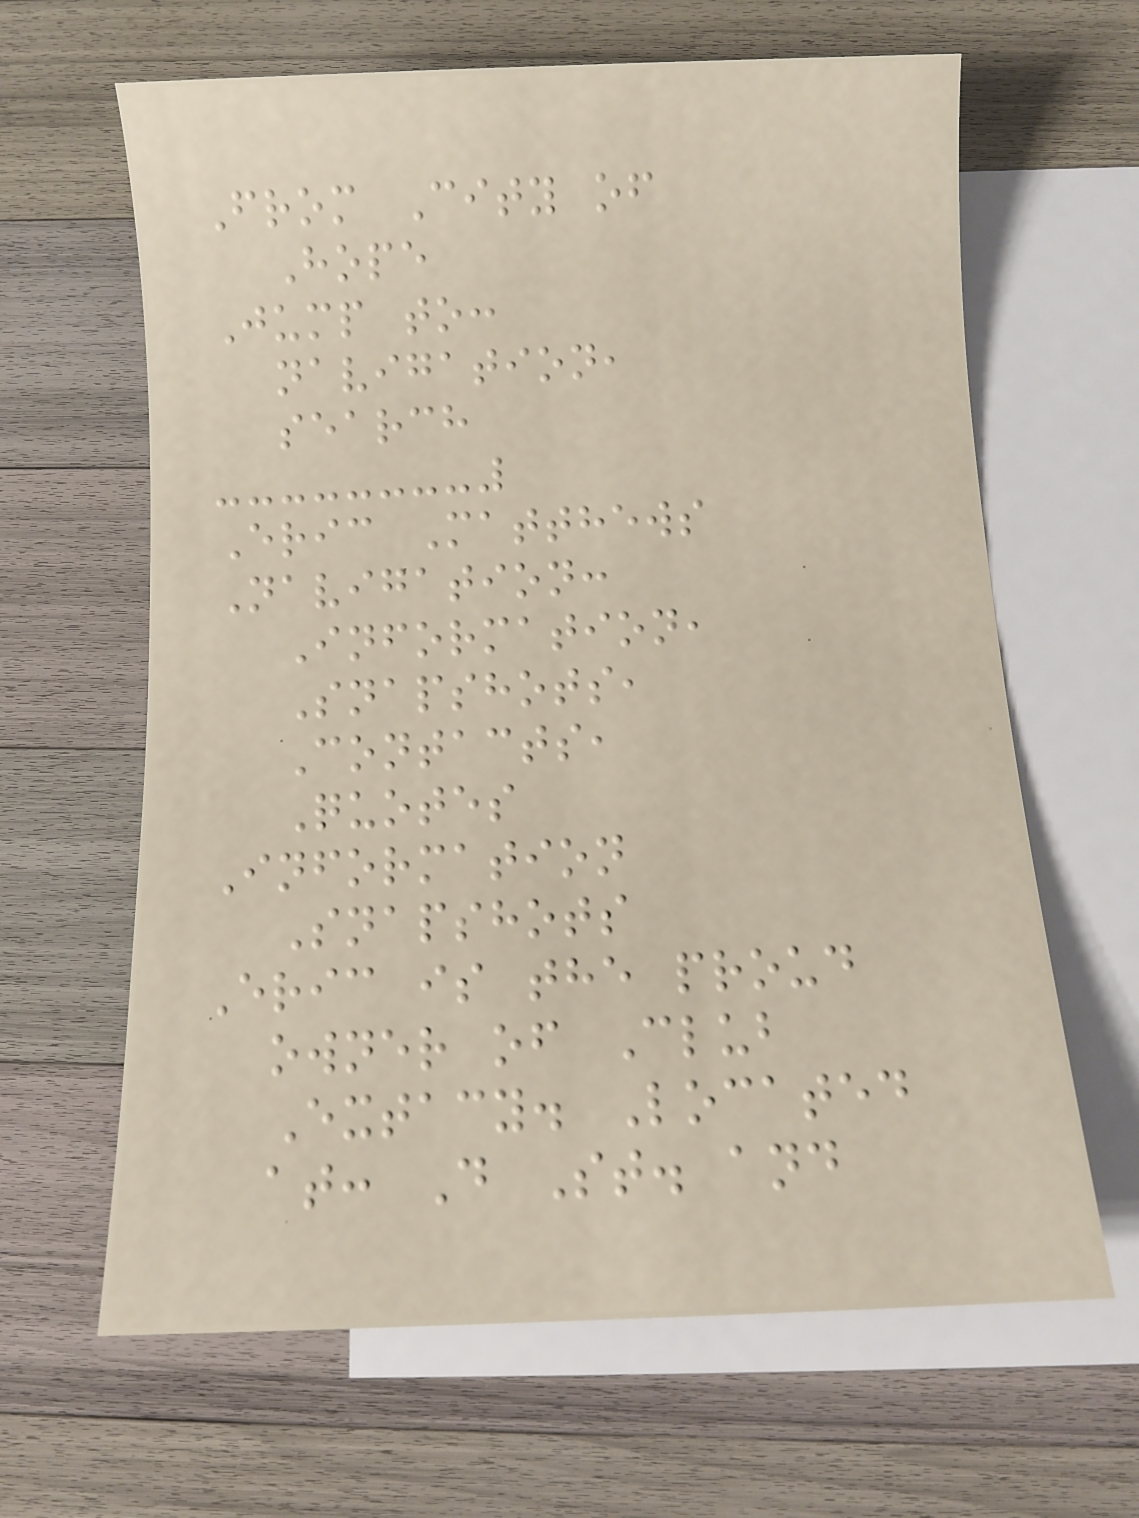From City of
Hope
Jump to:
navigation,
search
Eric Matthews
Navigation:
Information,
Snapshots,
Contacts,
Quotes
Information
Snapshots
Eric is the proud
owner of Club
Extacy. Located
at: D St. and
